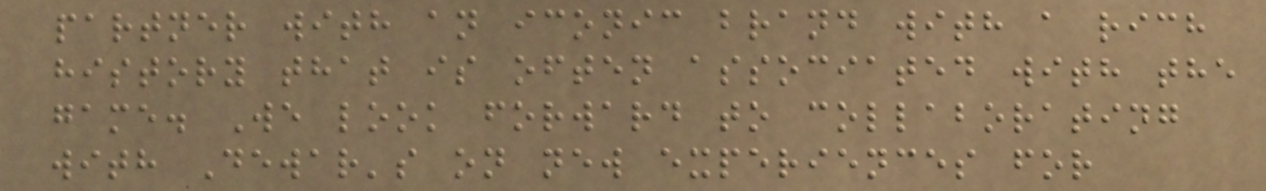partner with an iconic brand with a rich
history that is often associated with the
game. We look forward to collaborating
with Dewar's on new experiences for
